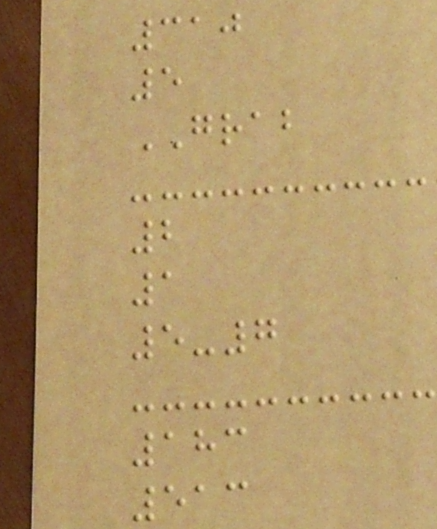310
5
GRAB
2
1
5-7
183
513
